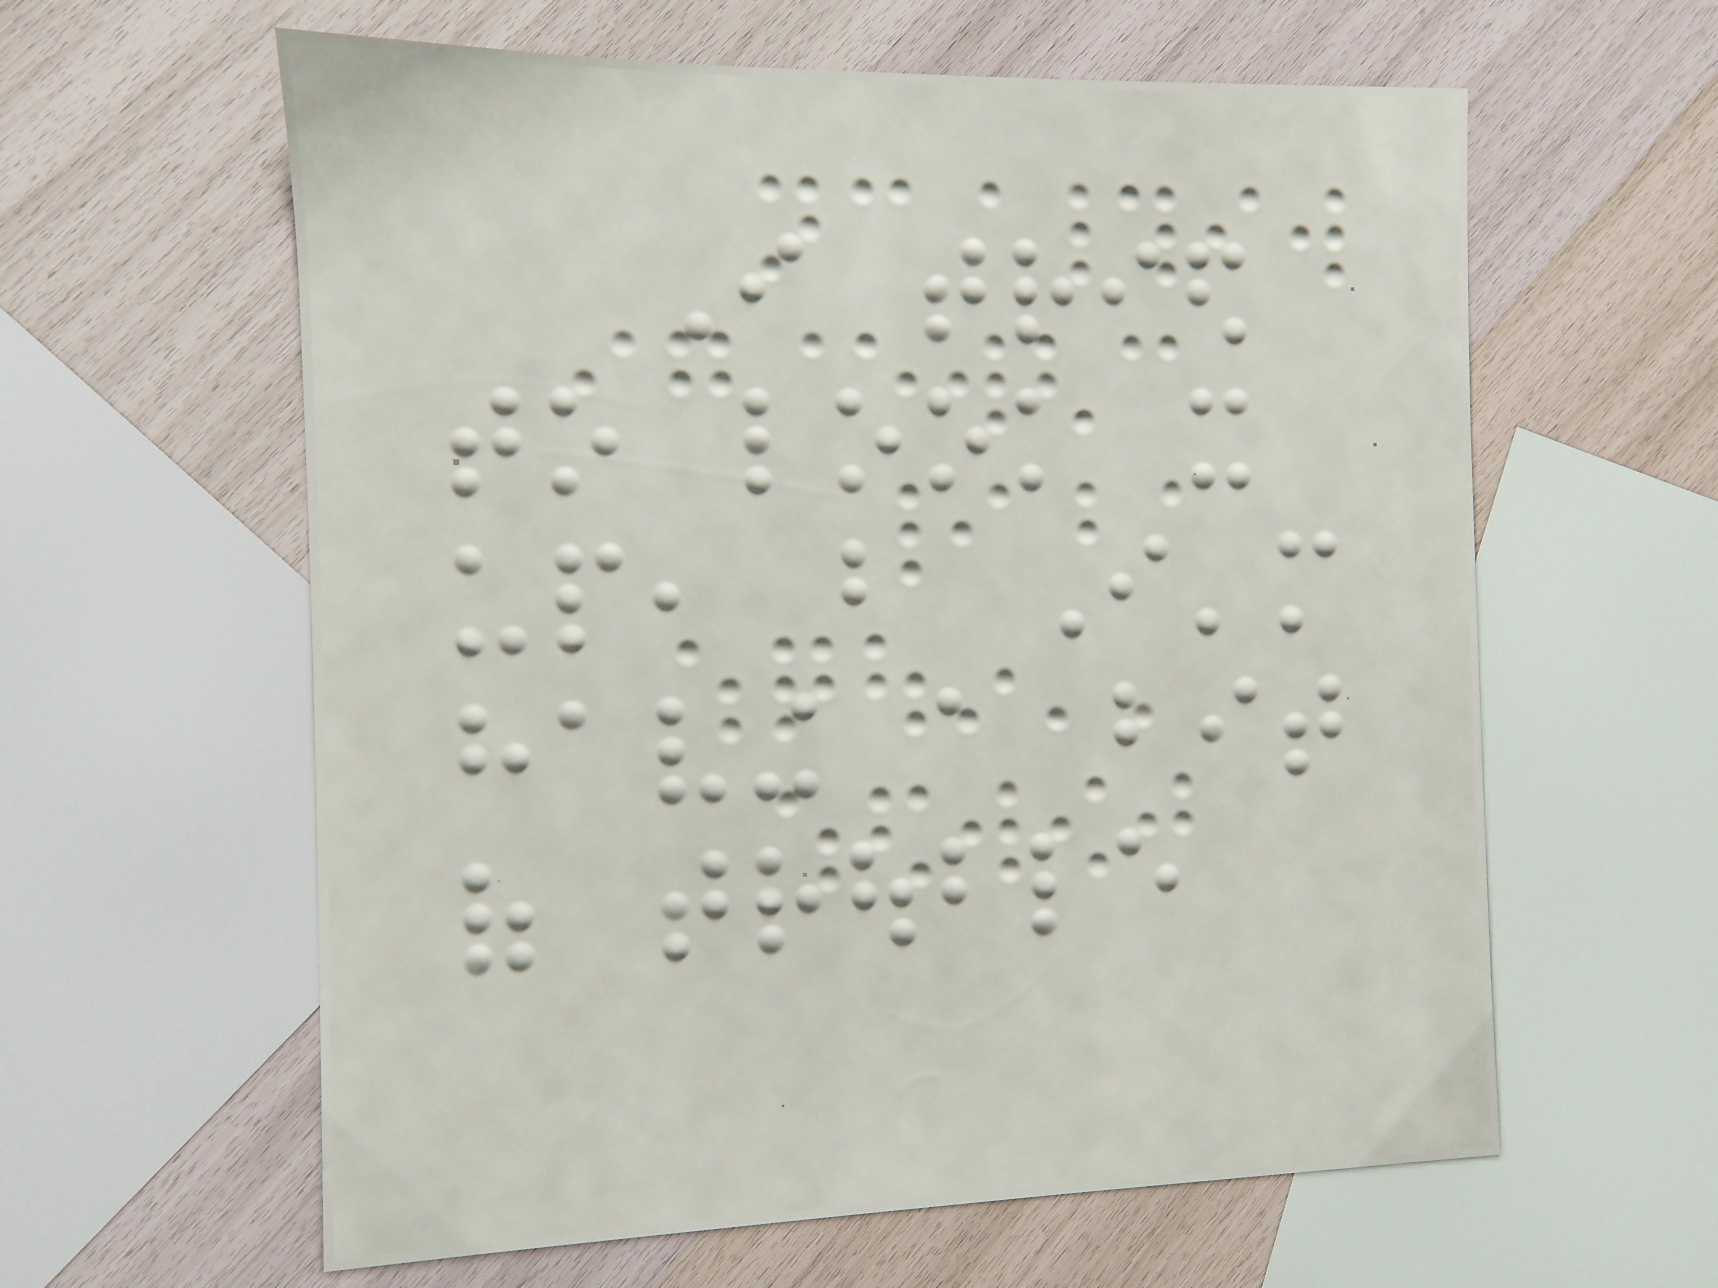I tried
to look it
up, but I'm
having a bit
of trouble
